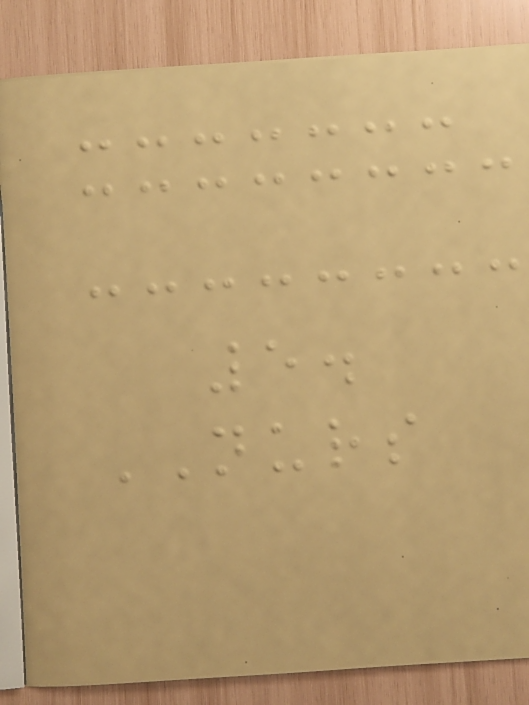5.
NURS
